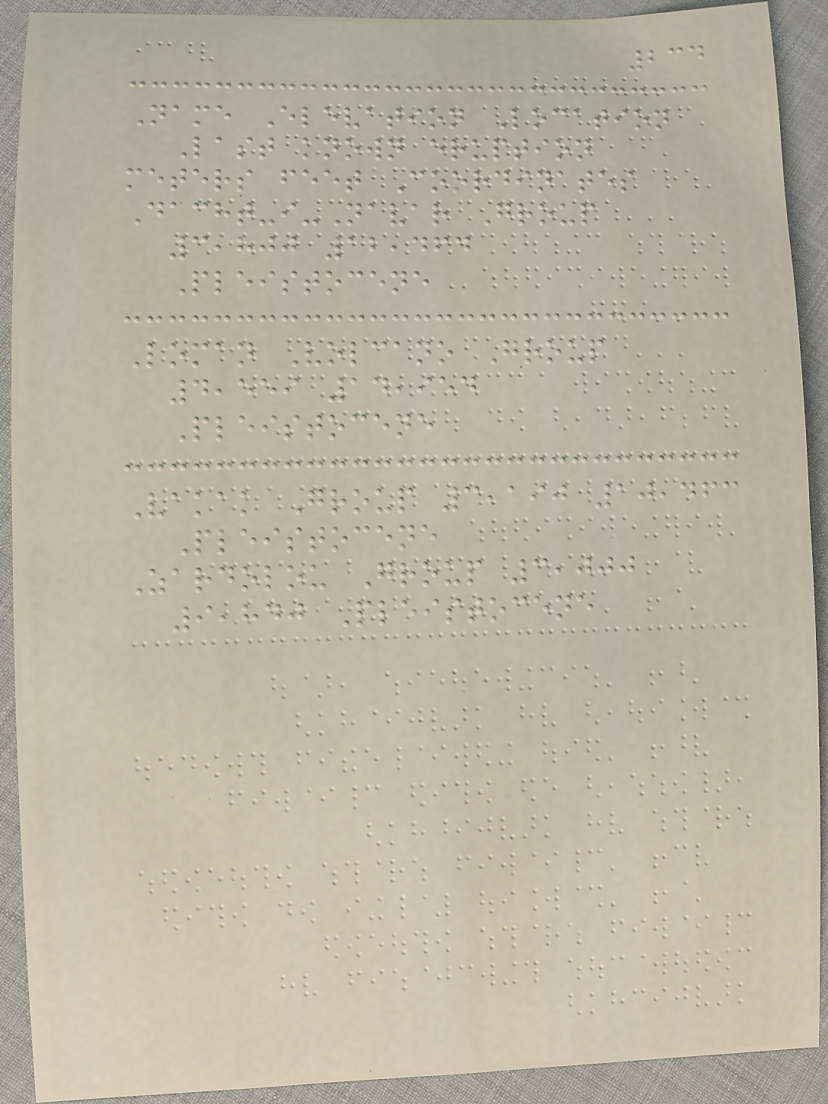234
Name Elevation Location
Last known eruption
meters feet Coordinates
Dacht-i-Navar Group
3,800 12,464
Pleistocene
Loman Volcano Group
4,559 14,954
Pleistocene
Vakak Group 3,190 10,463
Pleistocene
Zardolou Group 3,000
9,840 Pleistocene
